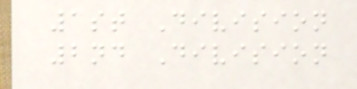1st Division
2nd Division
